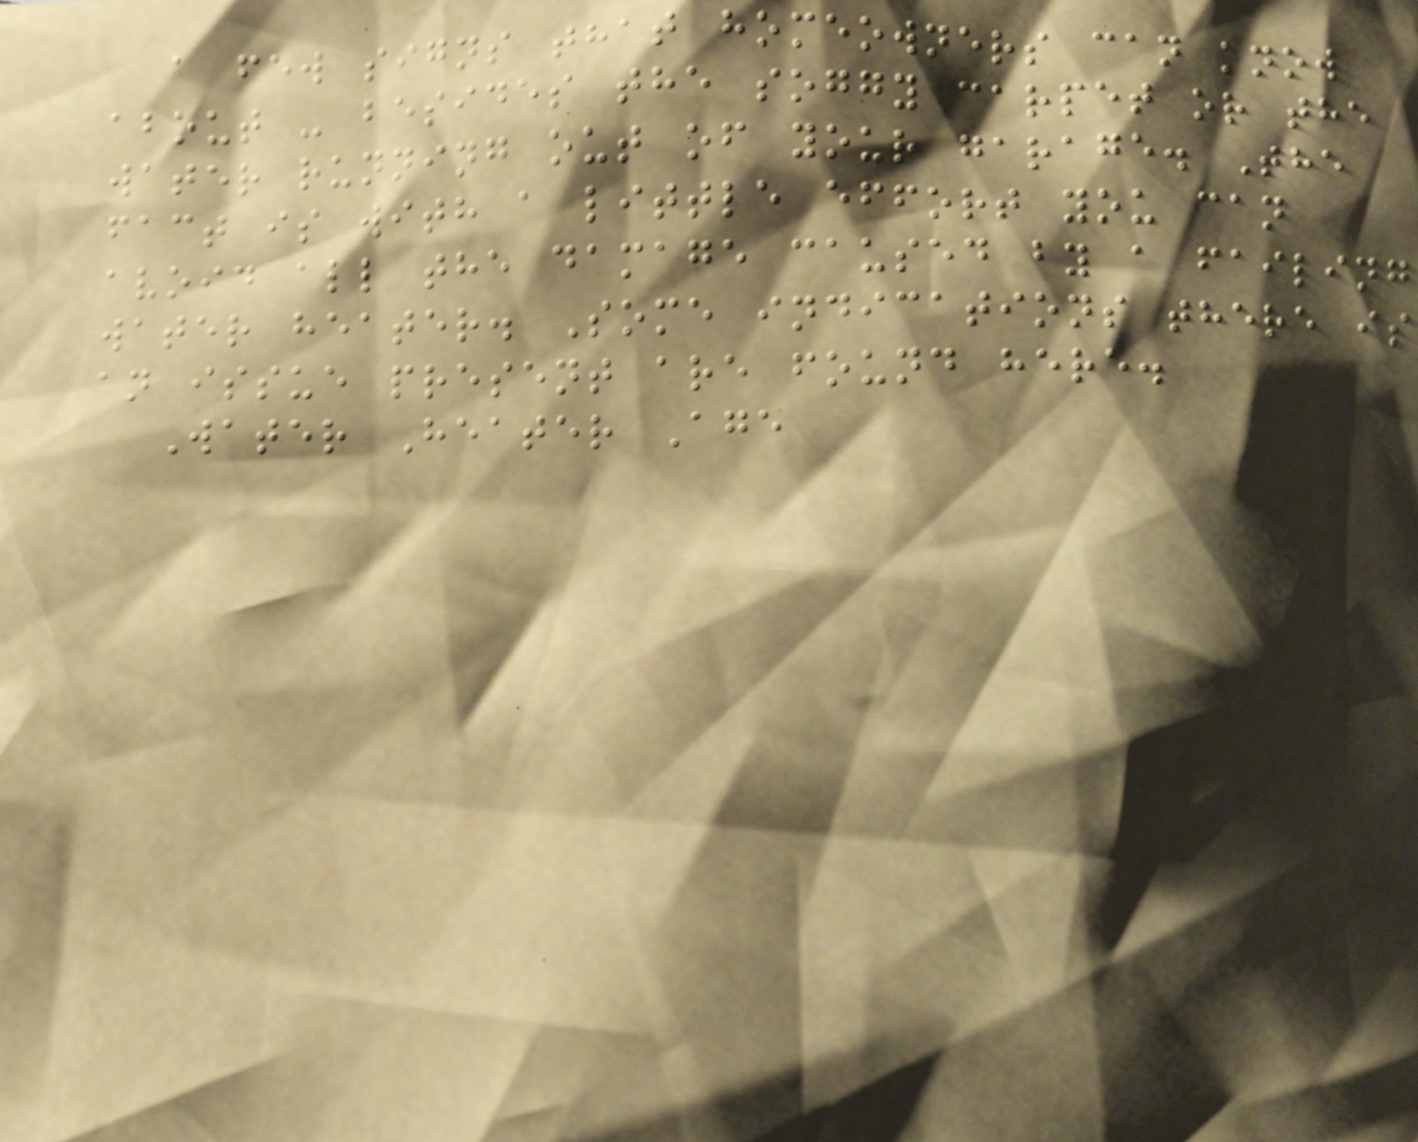a few signs that homeowners can know
about - besides the soggy carpet or the
water running out of your garage. The
fact is with a little effort you can
avoid all the damage caused by a failing
water heater. Some indications there is
an issue present are found here.
Water Heater Age
